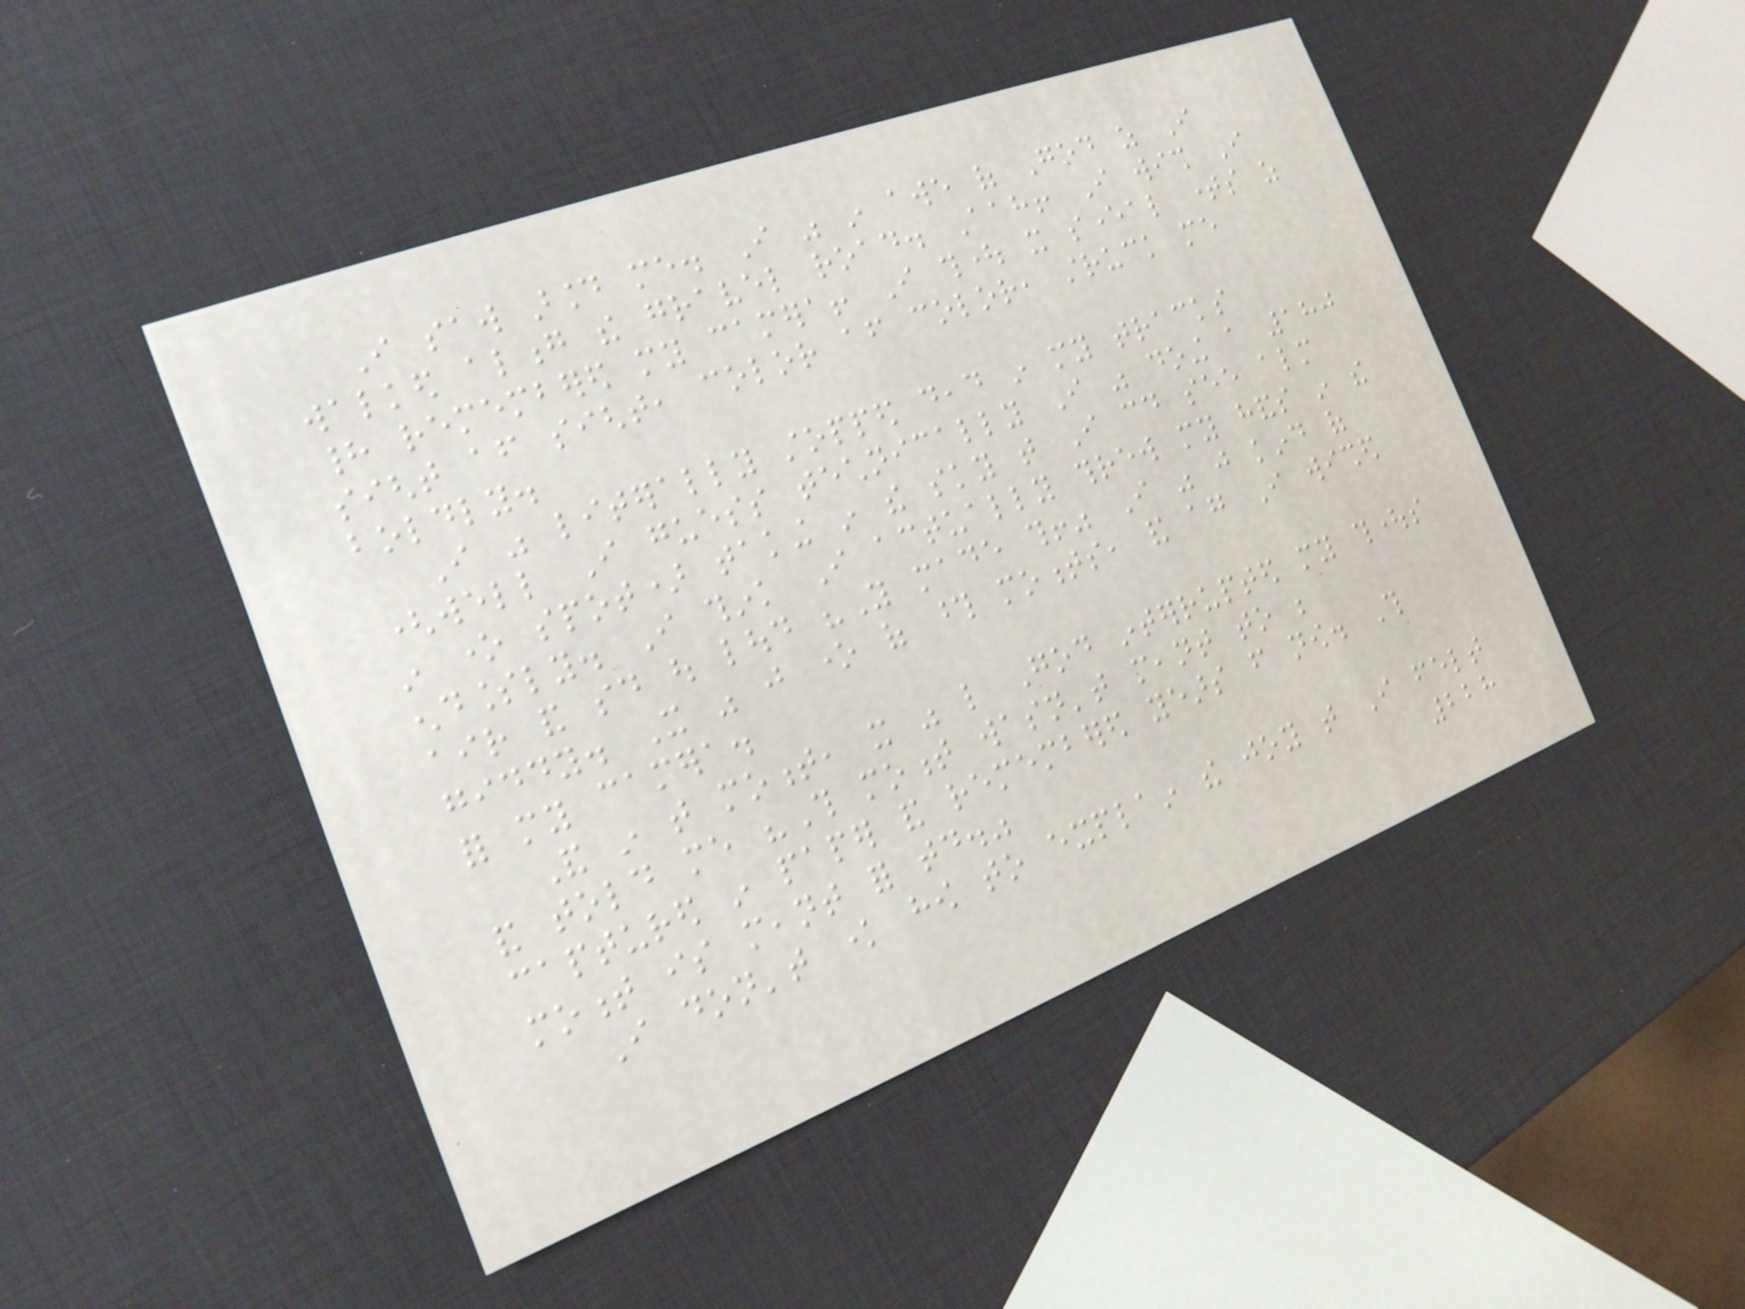I saw around me. I was in awe of God as I
walked along the gravel road. Aah! I wish I
had remembered my camera! I thought it several times as
sight after sight, color after color, struck me
boldly.
I was literally stopped dead in my tracks
(well I guess technically I was doing a 180
in one spot) taking in the sky that I could see almost
endlessly. I think I actually threw my hands in the
air and said out loud "You made this!" I was just kind of
giddy. It was just one of those moments, and again I wished
for my camera.
And in that moment, it was like God interrupted my thoughts
and told me "This moment wasn't meant to be
captured in paper and remembered years from now. This
moment is meant for today."
I don't know how to explain the joy that I felt
228
